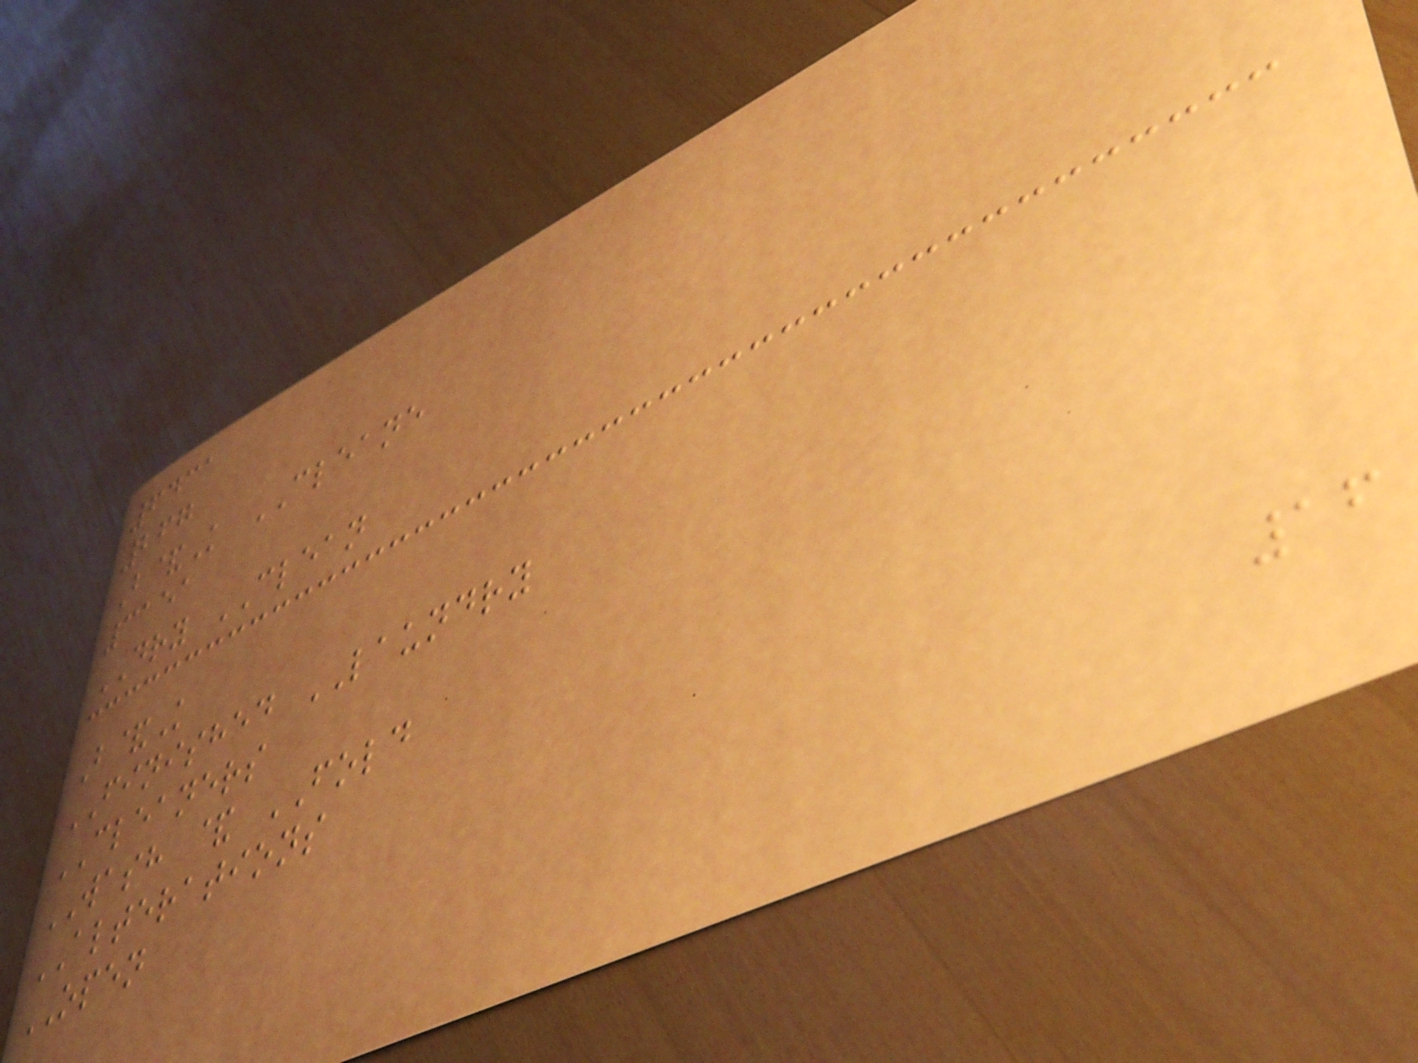6431
267
B&K CLEANE
3151
DRY CLEAN
B&K
FINISHED LAUNDRY
CLEANERS
WASH & FOLD
ALTERATIONS
OPEN
16
